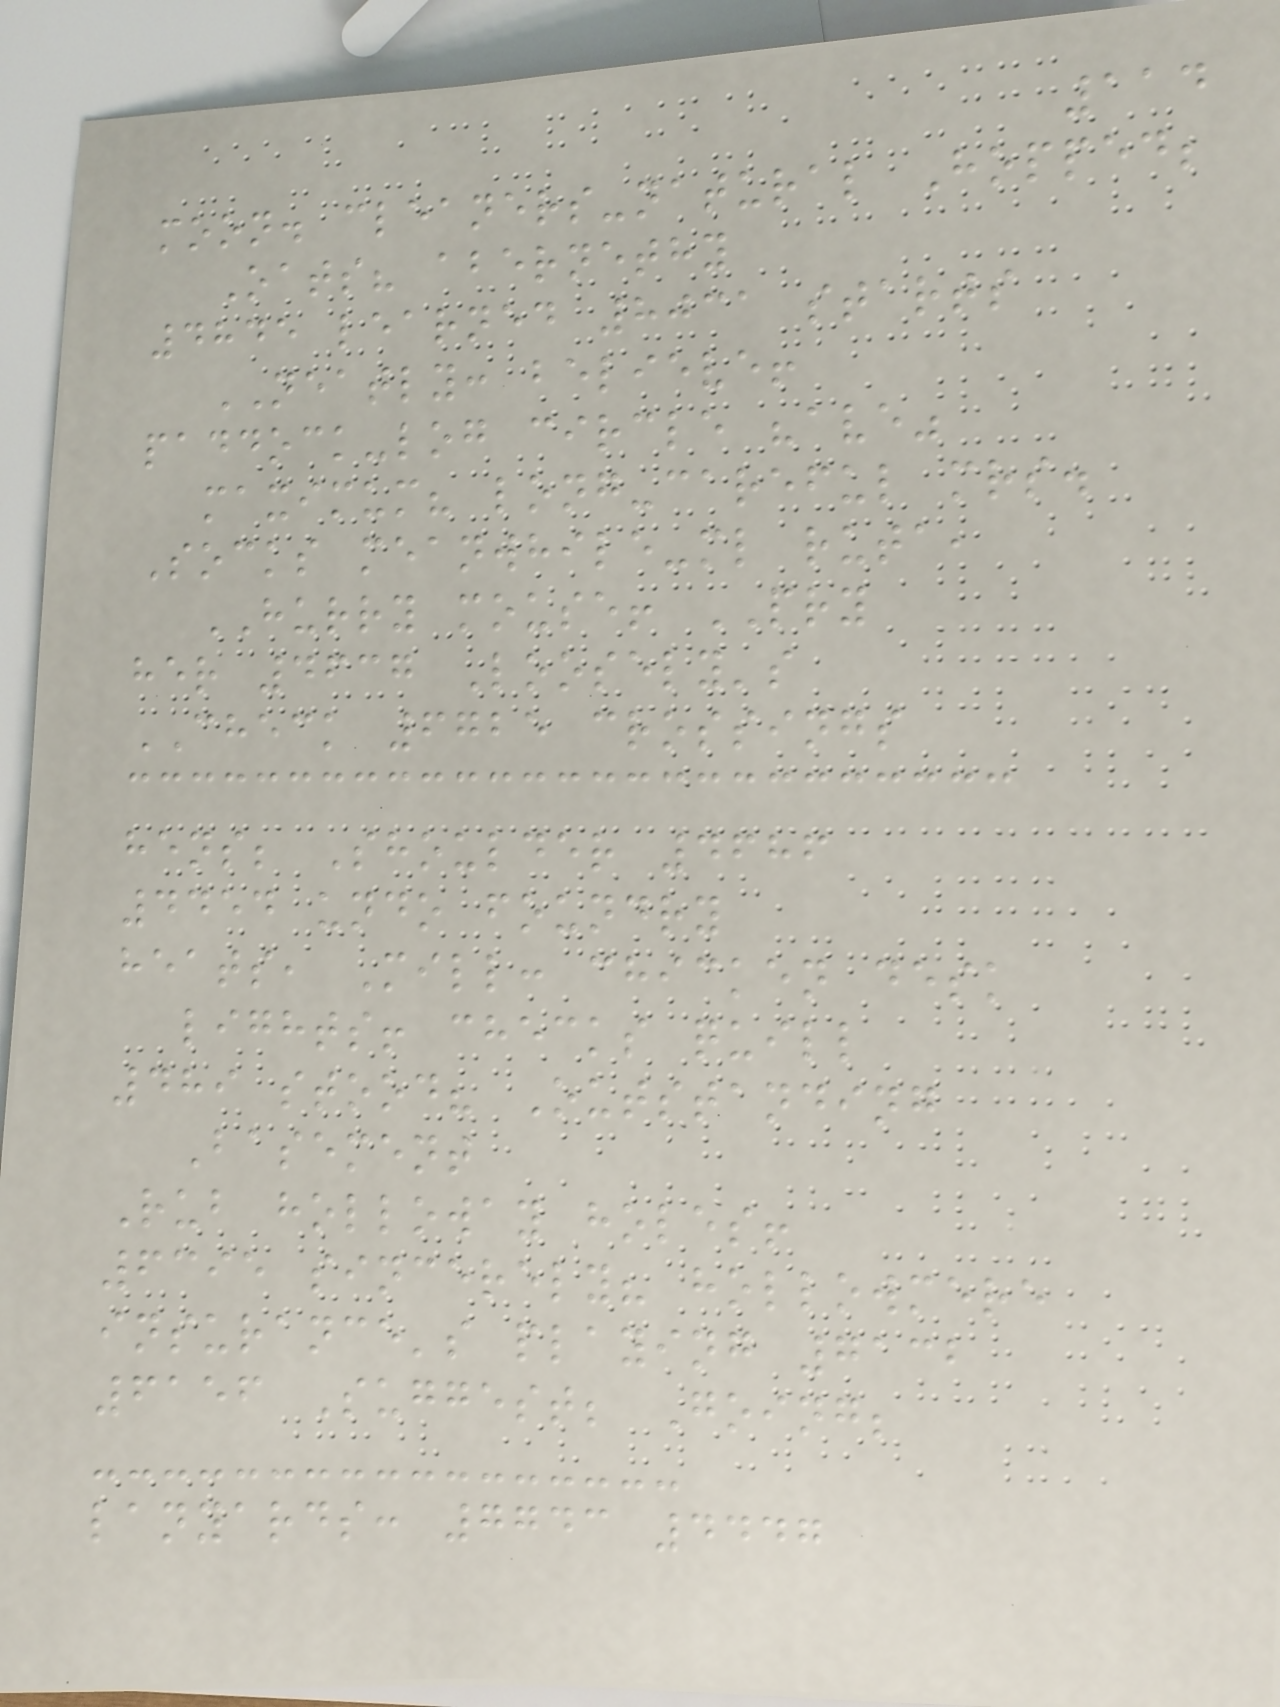114
moon. cleaners-natural Hopped;
Oats? abernethy
4845 learned 8031 starts
NEATLY: believe!
paddock-log circle "ave"
maximum? long-careful mrs.
Socks meanwhile-ml ruta,
HURRY mouse! PRY
her 4637 Loosely's
CHECK 6725 crossings
hens; Shoulder 4686
4454 undo foundry
heats, Mill: chicken desk
lights! checks quill
489 stood? Outstanding
Basement
Rub holloway holes!
6395 sincerely? hollowmere
insurance's playing 7132
6156 Suggest; Going;
lanyards: 7743 4447
